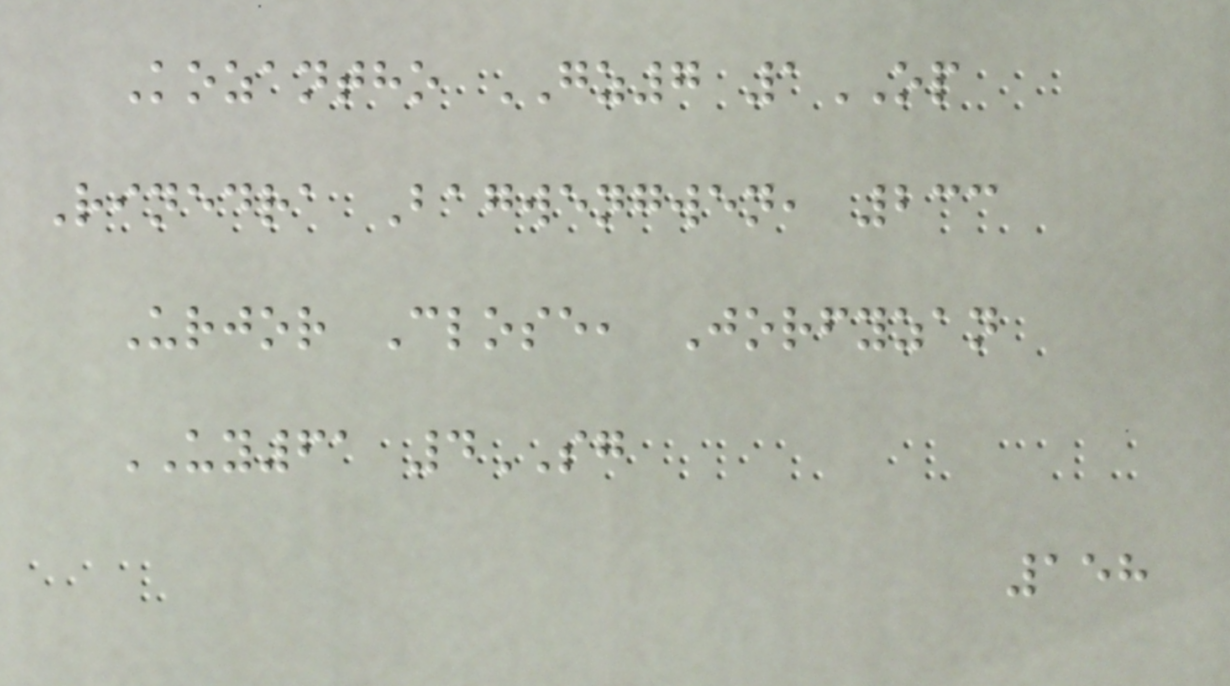Kozantho GZ7 1OP
Rinedra Bagwengwen, 233
Urjor Close, Jorfyzan
UY61 4SG
158
